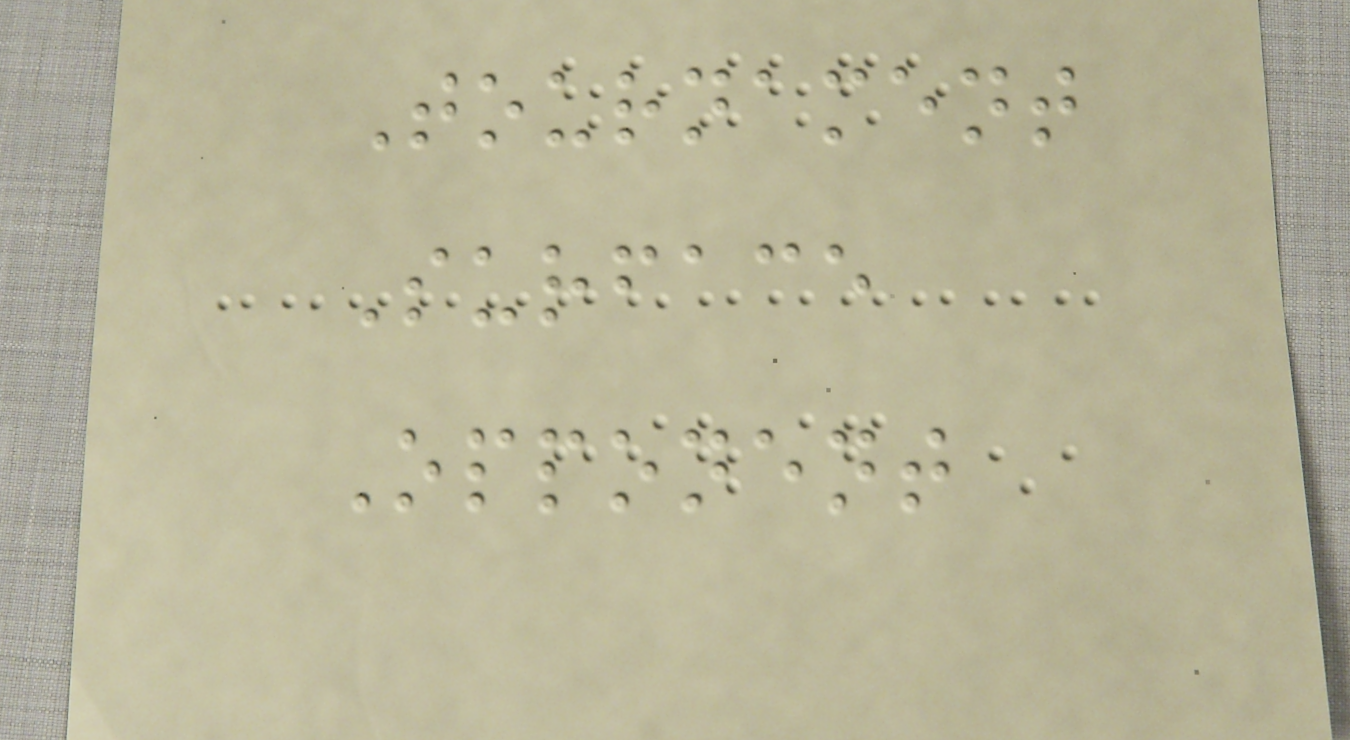Tournament
Surface
Opponent
